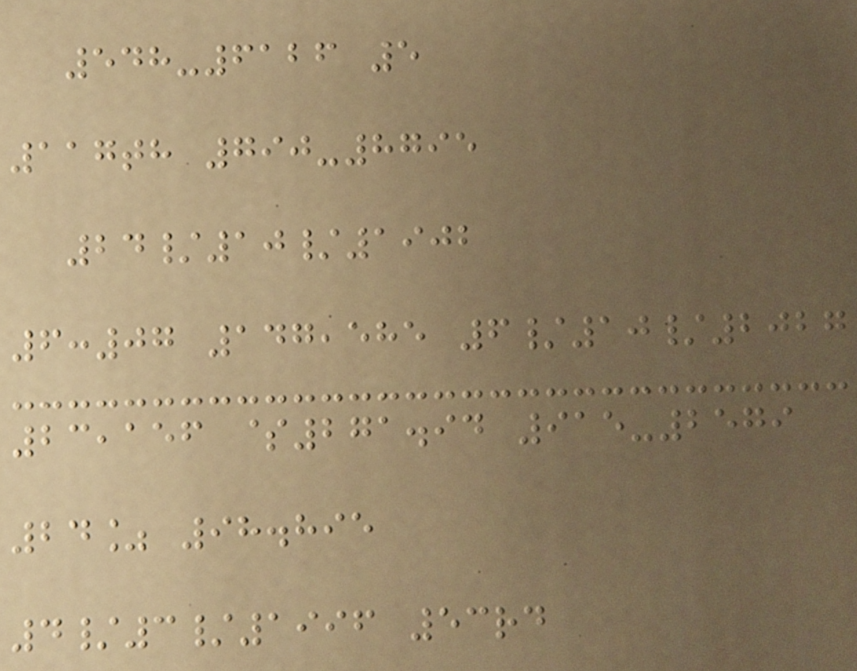548-6126 5
117th 790-8795
24/10/1902
6:07 147,585 6/10/2027
23,156 $271.94 915-2579
24% 98.895
4/3/1996 53rd
